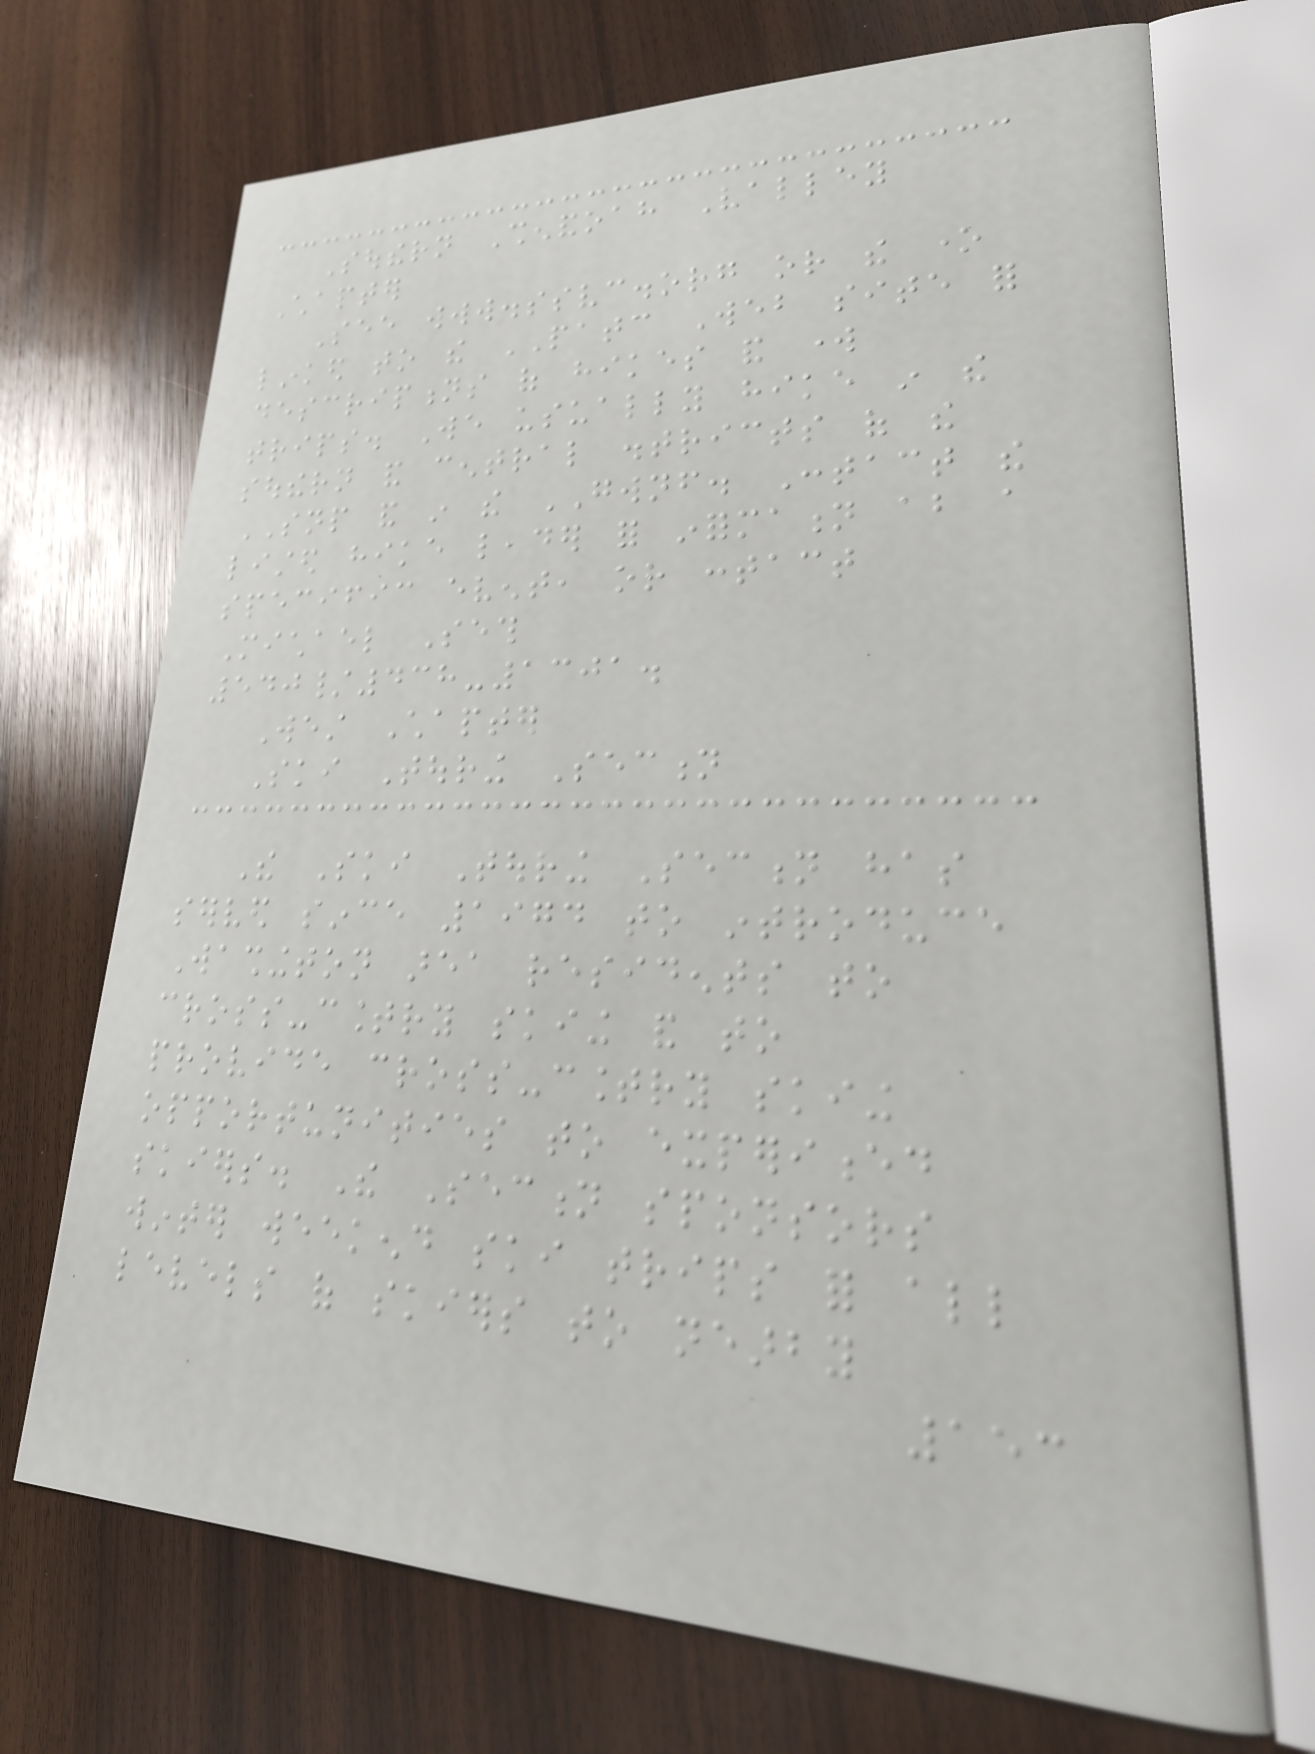Southern Shenandoah Valley
Chapter
See www.ssvc.org or the one
linked to the PATC Web site for
descriptions of hikes and work
trips. We usually hike in the
southern and central districts of the
SNP and in the GWNF. Contact the
listed hike leader for information about a
specific event, or contact
Michael Seth
540/438-1301.
West Chapter
Ski Touring Section
The Ski Touring Section has
served since 1974 to introduce
Washington area residents to
cross-country skiing and to
provide cross-country skiing
opportunities to experienced
skiers. The Section sponsors
winter weekend ski trips for all
levels of skiers to nearby
153
